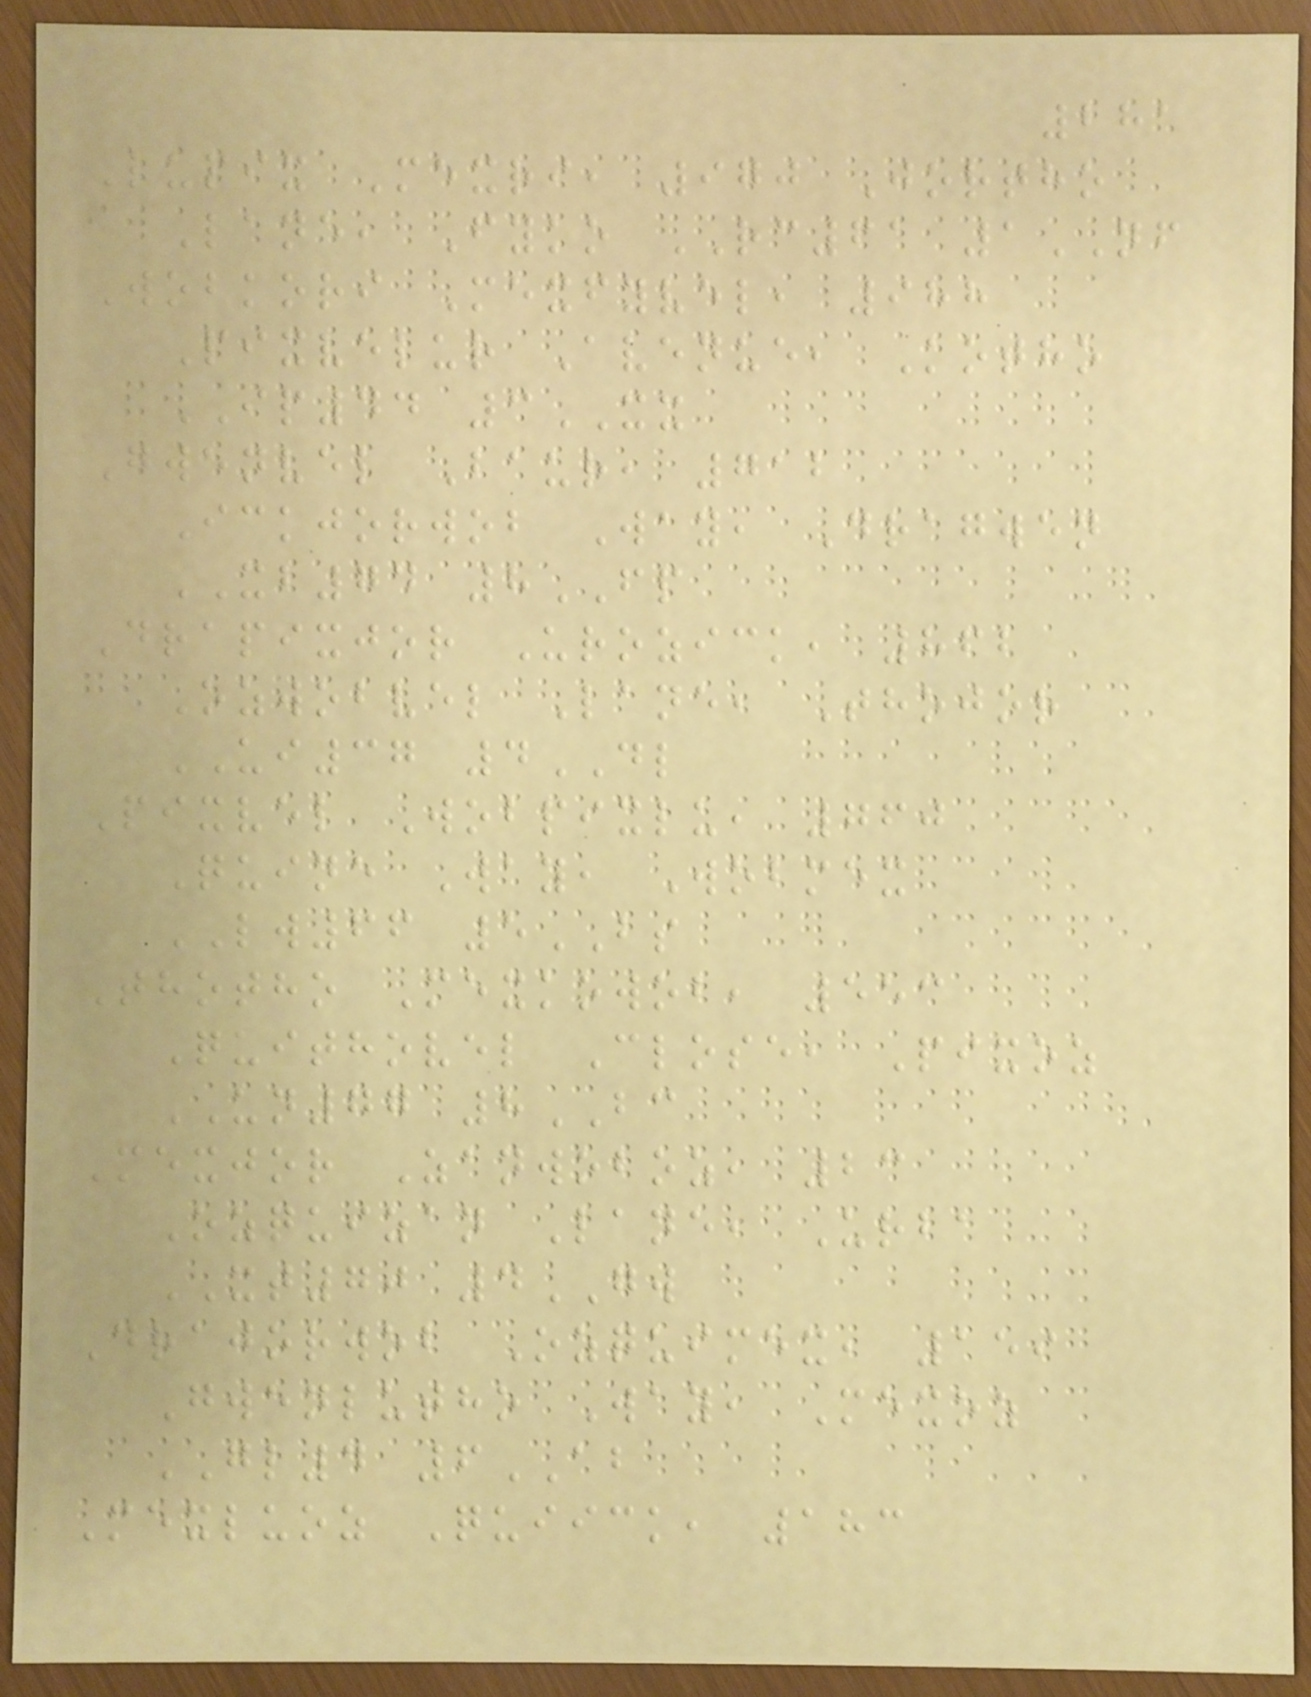281
Lupix Mexri, 970 Jortho
Lane, Fyko RC61 1NF
Wobkori Mexfyvel, 988
Pixvelur Avenue, Kotho
IP44 3XX
Gwenvel Baur, 712
Ickjorwob Way, Dragwen
XB74 8FP
Drapixjor Urozick, 862
Ozwobvel Lane, Thojor
UI37 4DL
Pixvel Wobpixlu, 760
Quine Way, Wobmex
LW66 5BS
Thotho Mexkowob, 553
Quithovel Close, Pixoz
UN77 8BC
Mexjor Zanwoboz, 23
Ozquizan Lane, Urba
XT70 4GW
Drajorwob Ozquimex, 159
Gwenlutho Way, Mexoz
GL4 6AB
Mexluoz Quiick, 183
